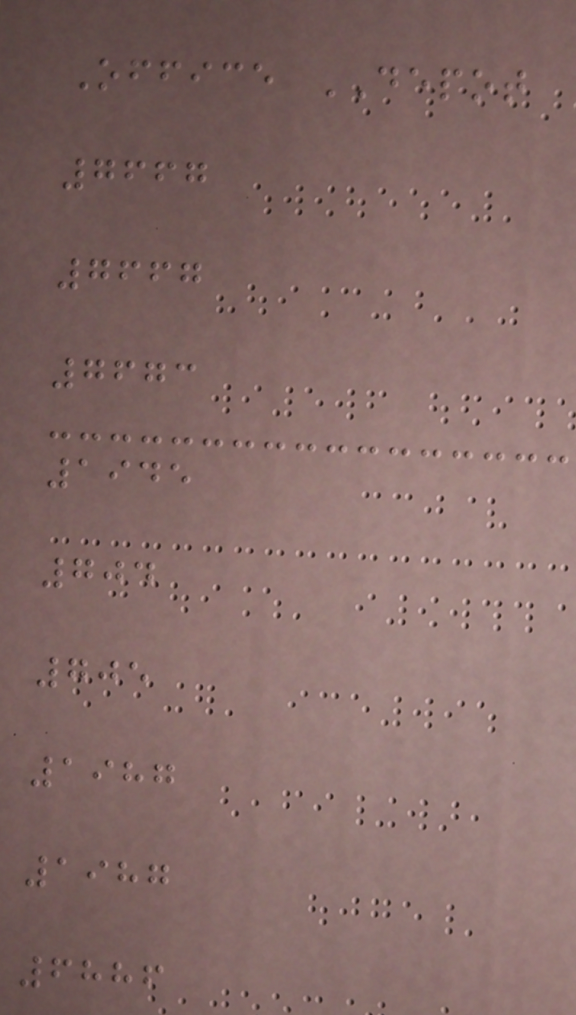Office DEPOT
7667
7667
7673
1945
704
705
1987
1987
6886
